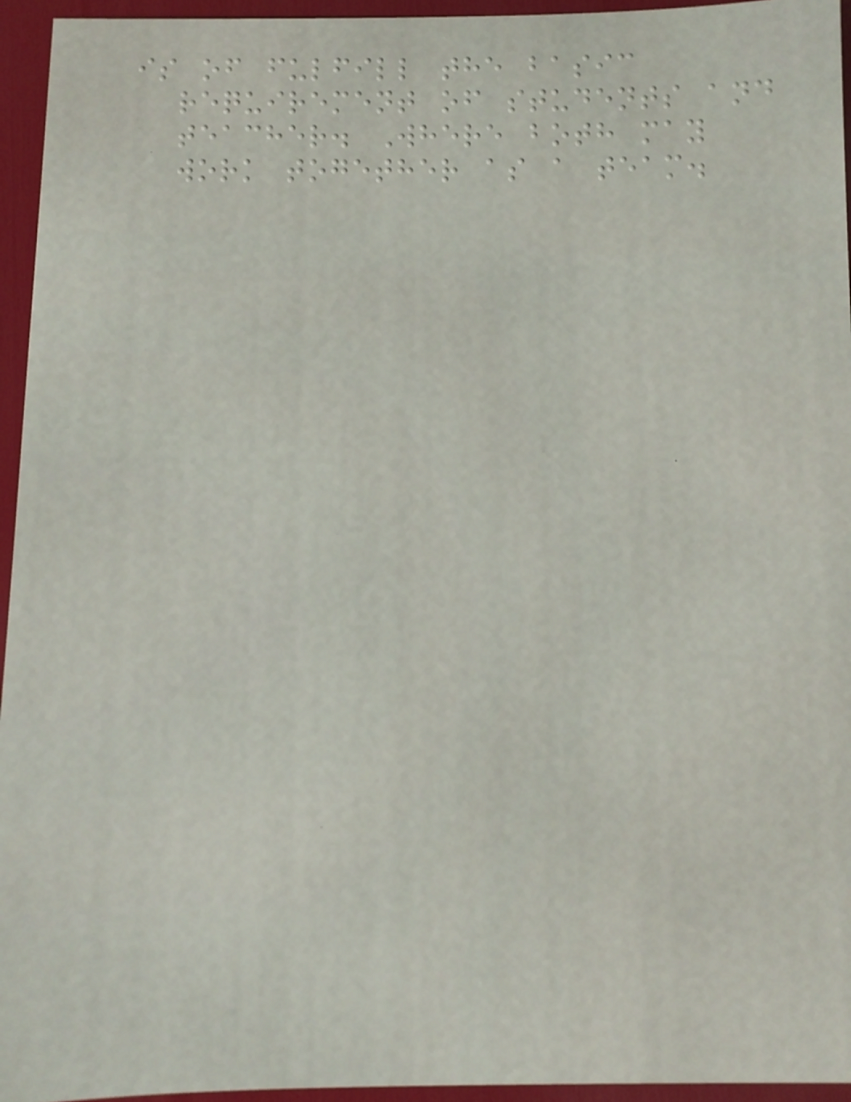is of fulfill the basic
requirement of students and
teacher. Where both may
work together as a team.
